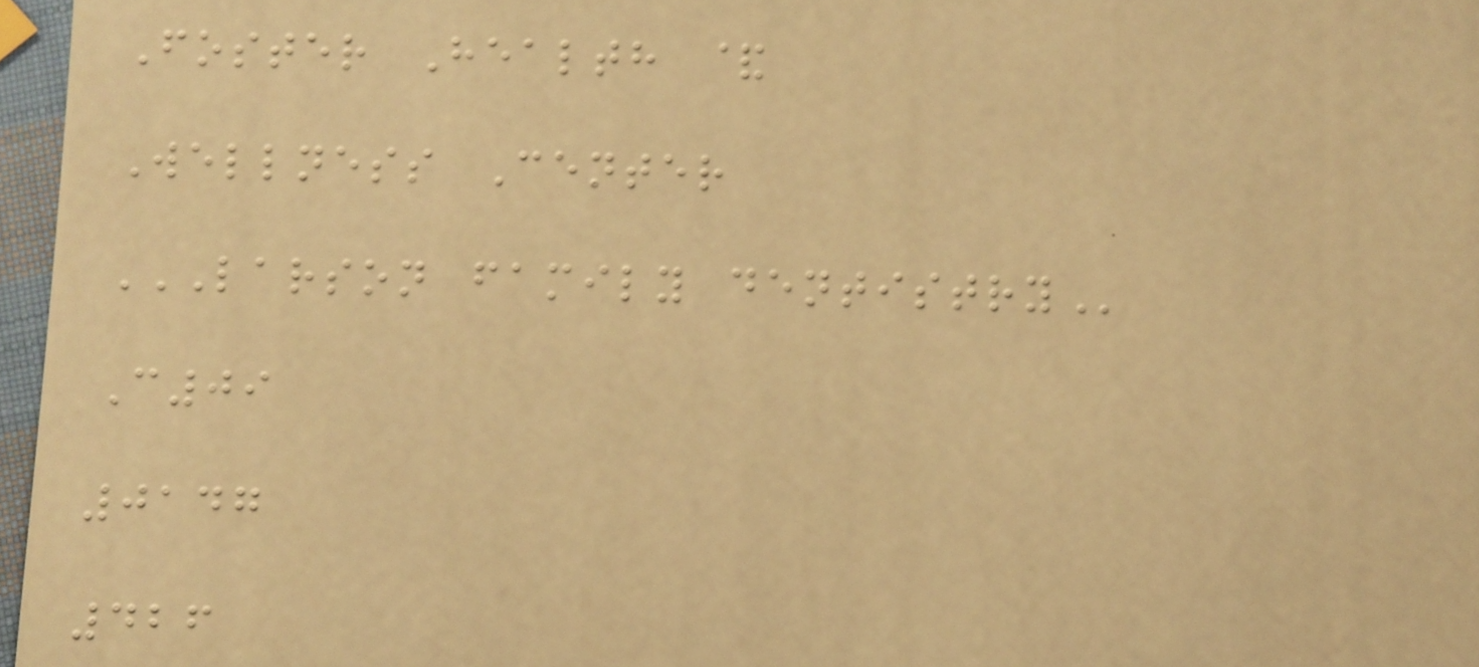Foster Health &
Wellness Center
LARSON FAMILY DENTISTRY
C09
0147
426
